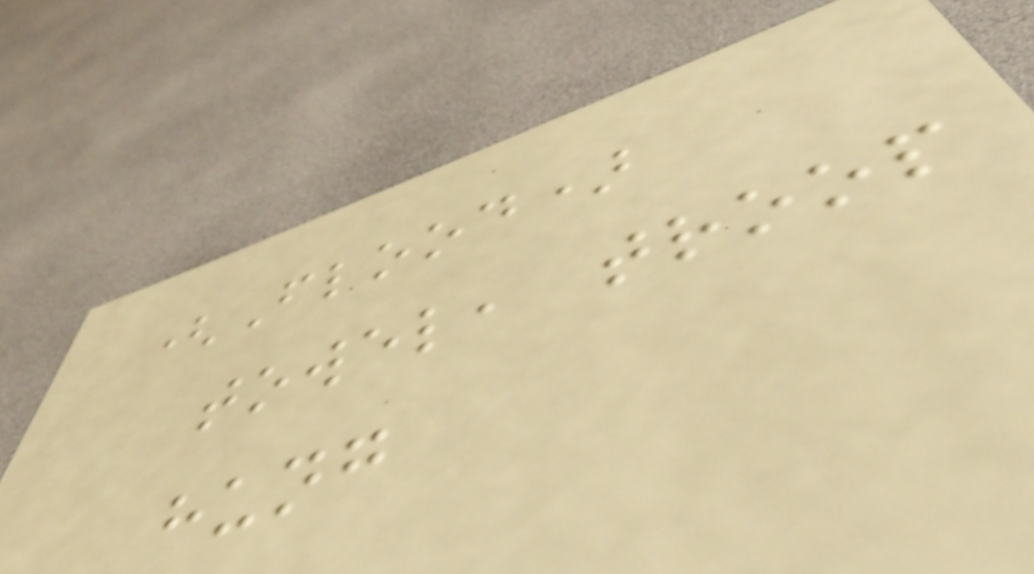(Flood)
towel, troop
hung
